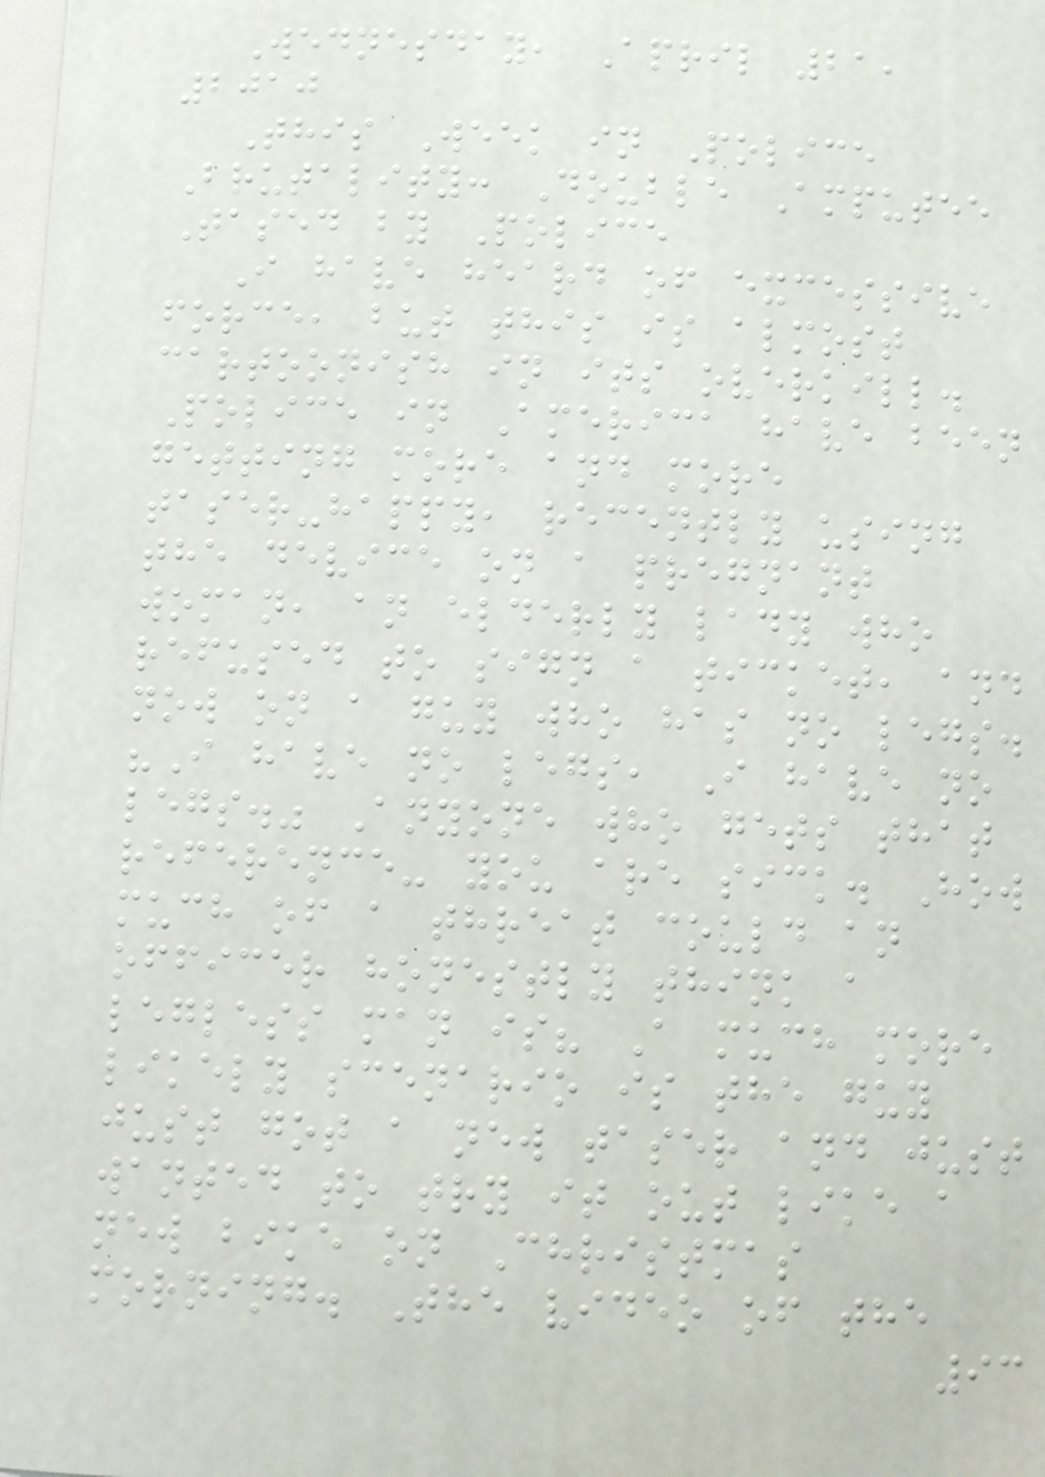Wednesday, April 21,
2010
This Week in Police
Brutality: Double Amputee
Tased by Police
I have heard of excessive
force, but this is almost
cartoonish in its overkill.
Police in America have been
getting more and more
taser-happy, recently using
the device on a pregnant
woman, an elderly lady who
refused to sign a ticket, and
now on a guy who has no legs.
"I have no legs, I have no
legs." Anyone who gets that
reference- you are sick. How
much of a threat could an
officer honestly think a
legless man is? A much more
likely scenario is the guy
just got a new taser and just
wanted to try it out like a
new bike on Christmas
morning. The video of the
93
